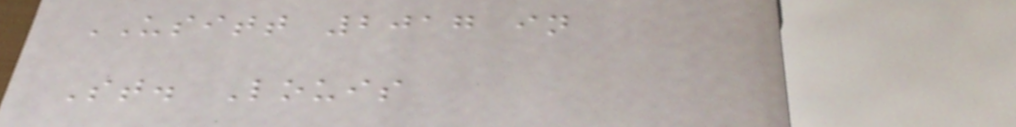USITT 2017 in
St. Louis
